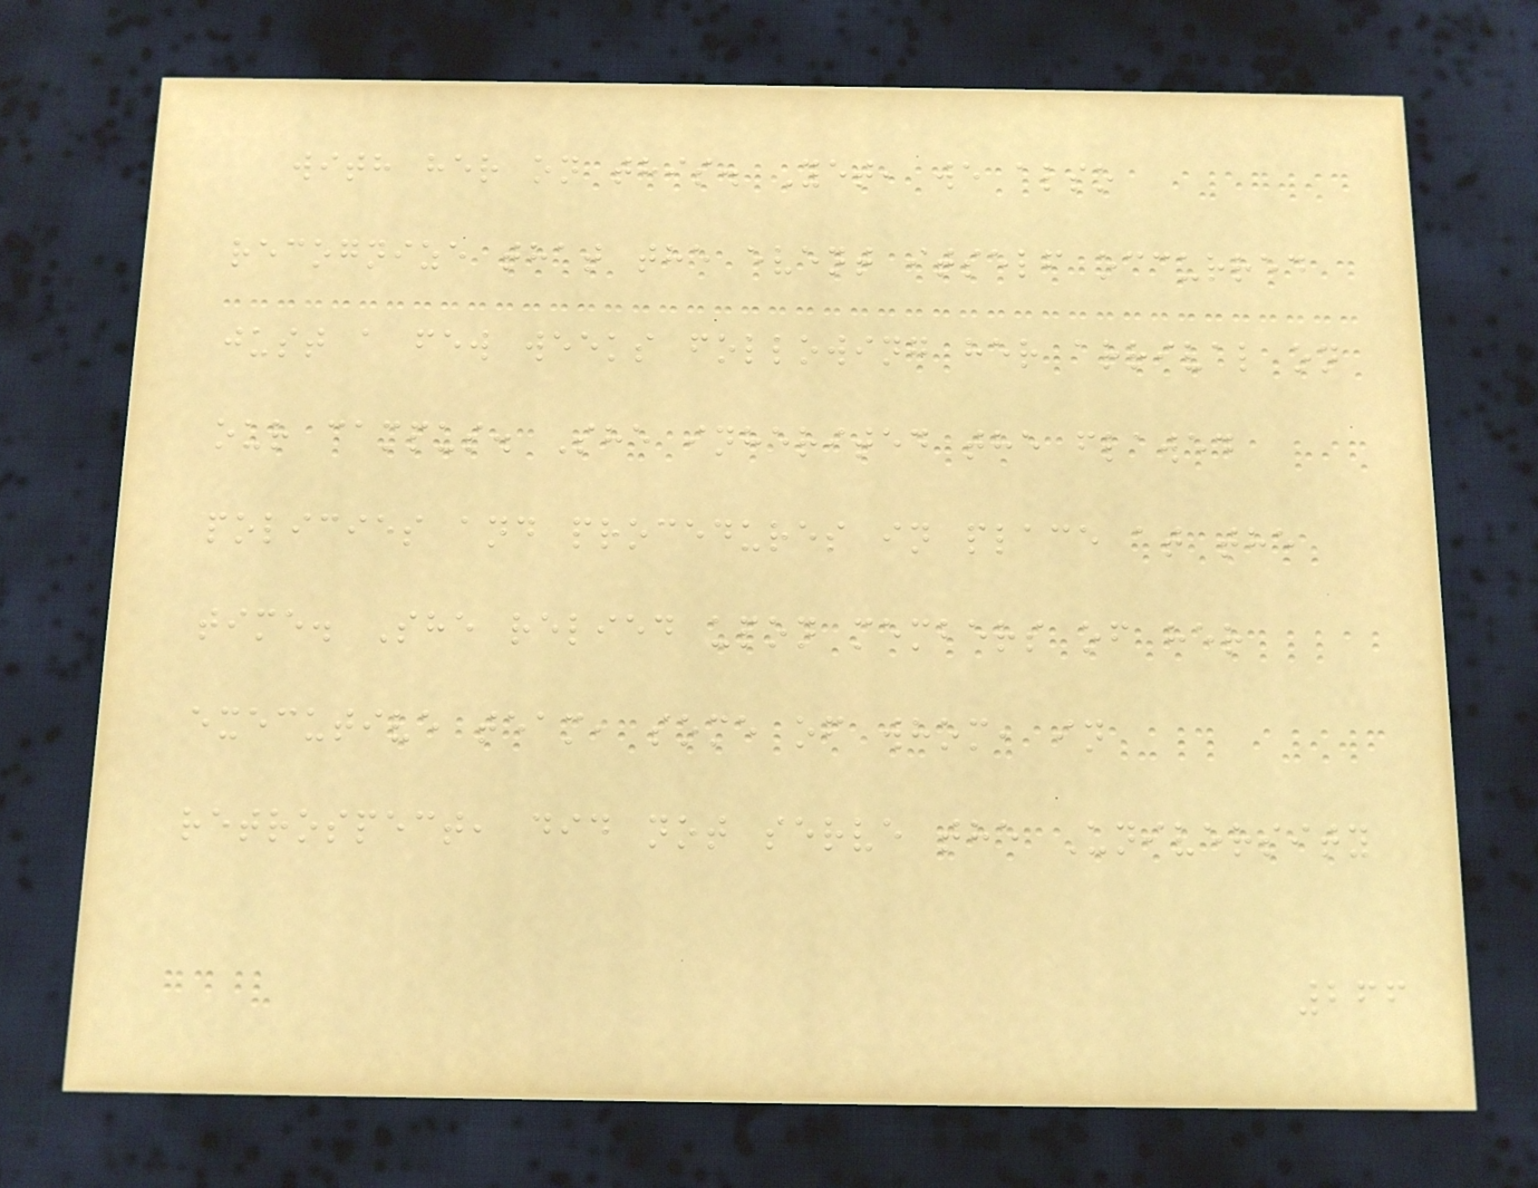with her on this. Yet, we also
recognize that the event itself occurred
just a few weeks following her arrival on
our campus. She inherited the flawed
policies and procedures in place at the
time. She relied upon members of her
executive team, some of whom, in
retrospect, did not serve the University
266
